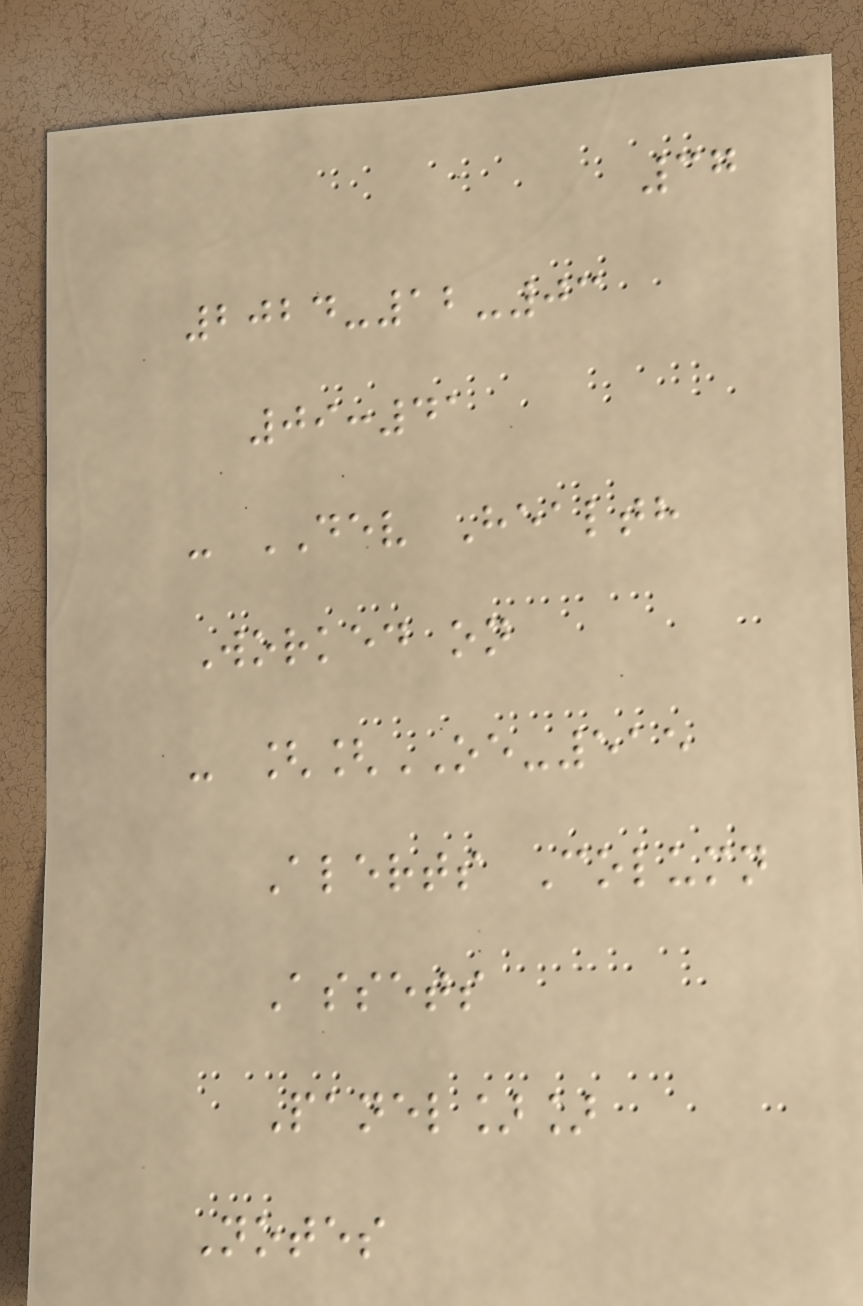37
2024-12-03
09:41
- DEV Health
Worked on
- [[OE-515
Alerts Column
Assets
Panel]]
Notes
